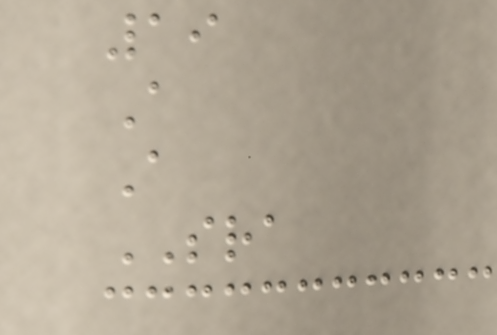19
A
A
SRA
